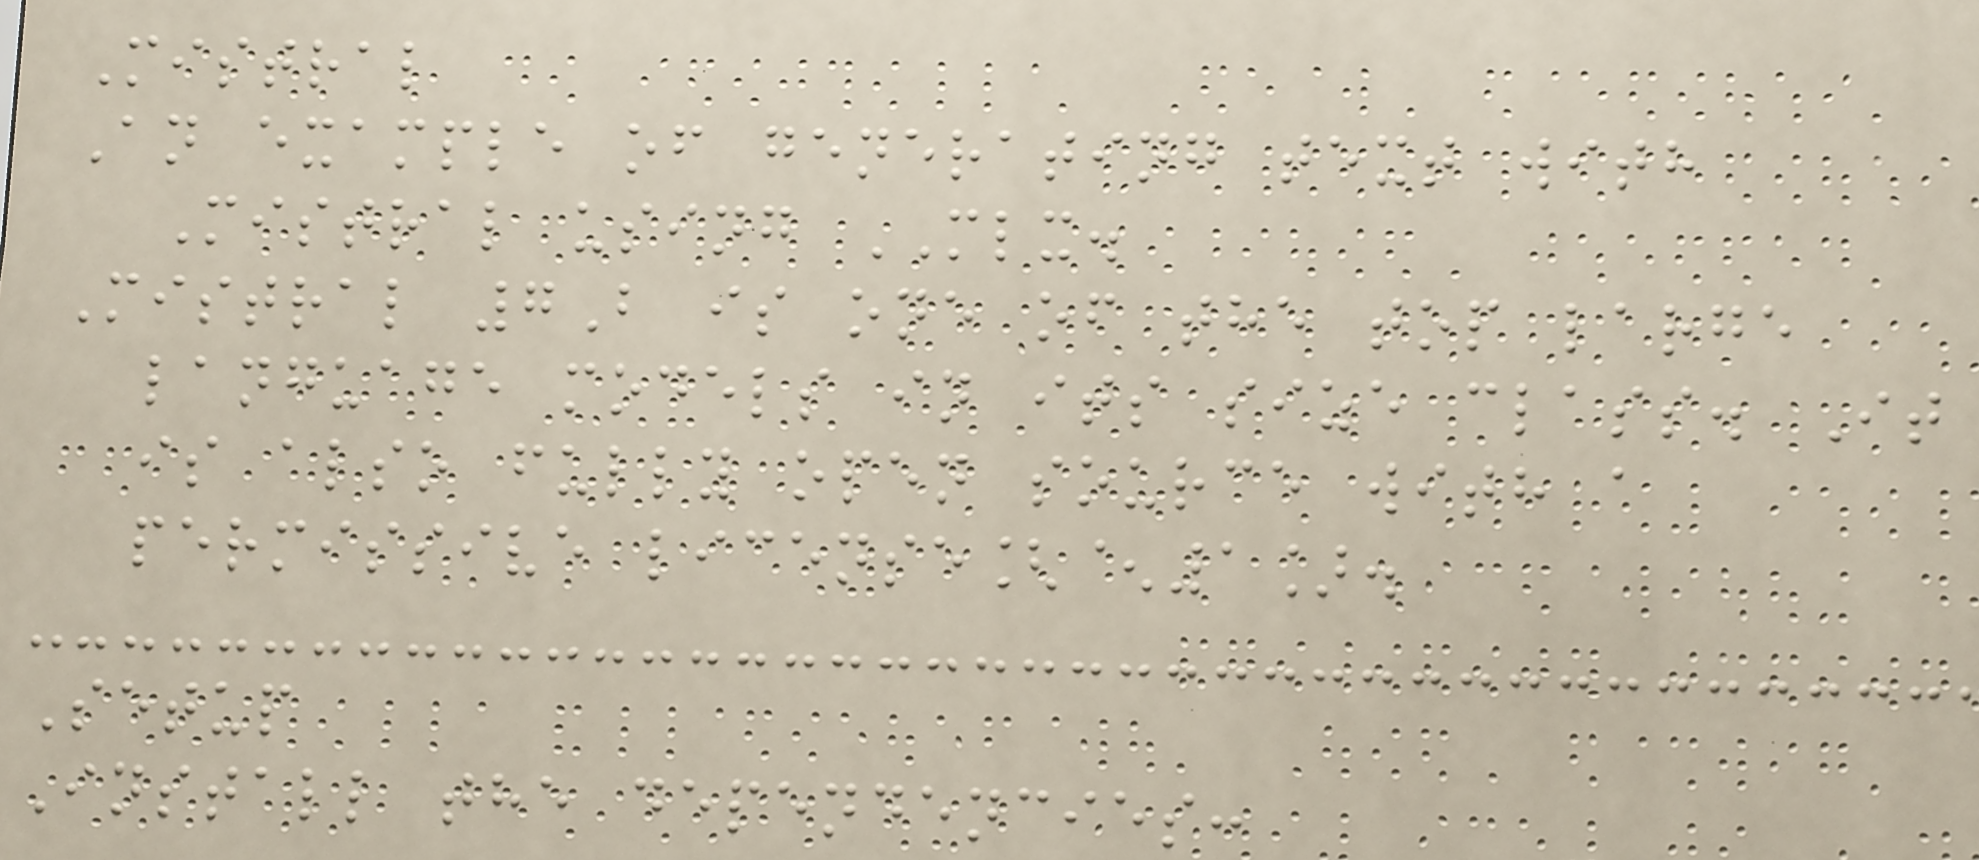Mistral
An example of generating text with
Mistral using MLX.
Mistral 7B is one of the top large
language models in its size class. It
is also fully open source with a
permissive license[^1].
Setup
Install the dependencies:
